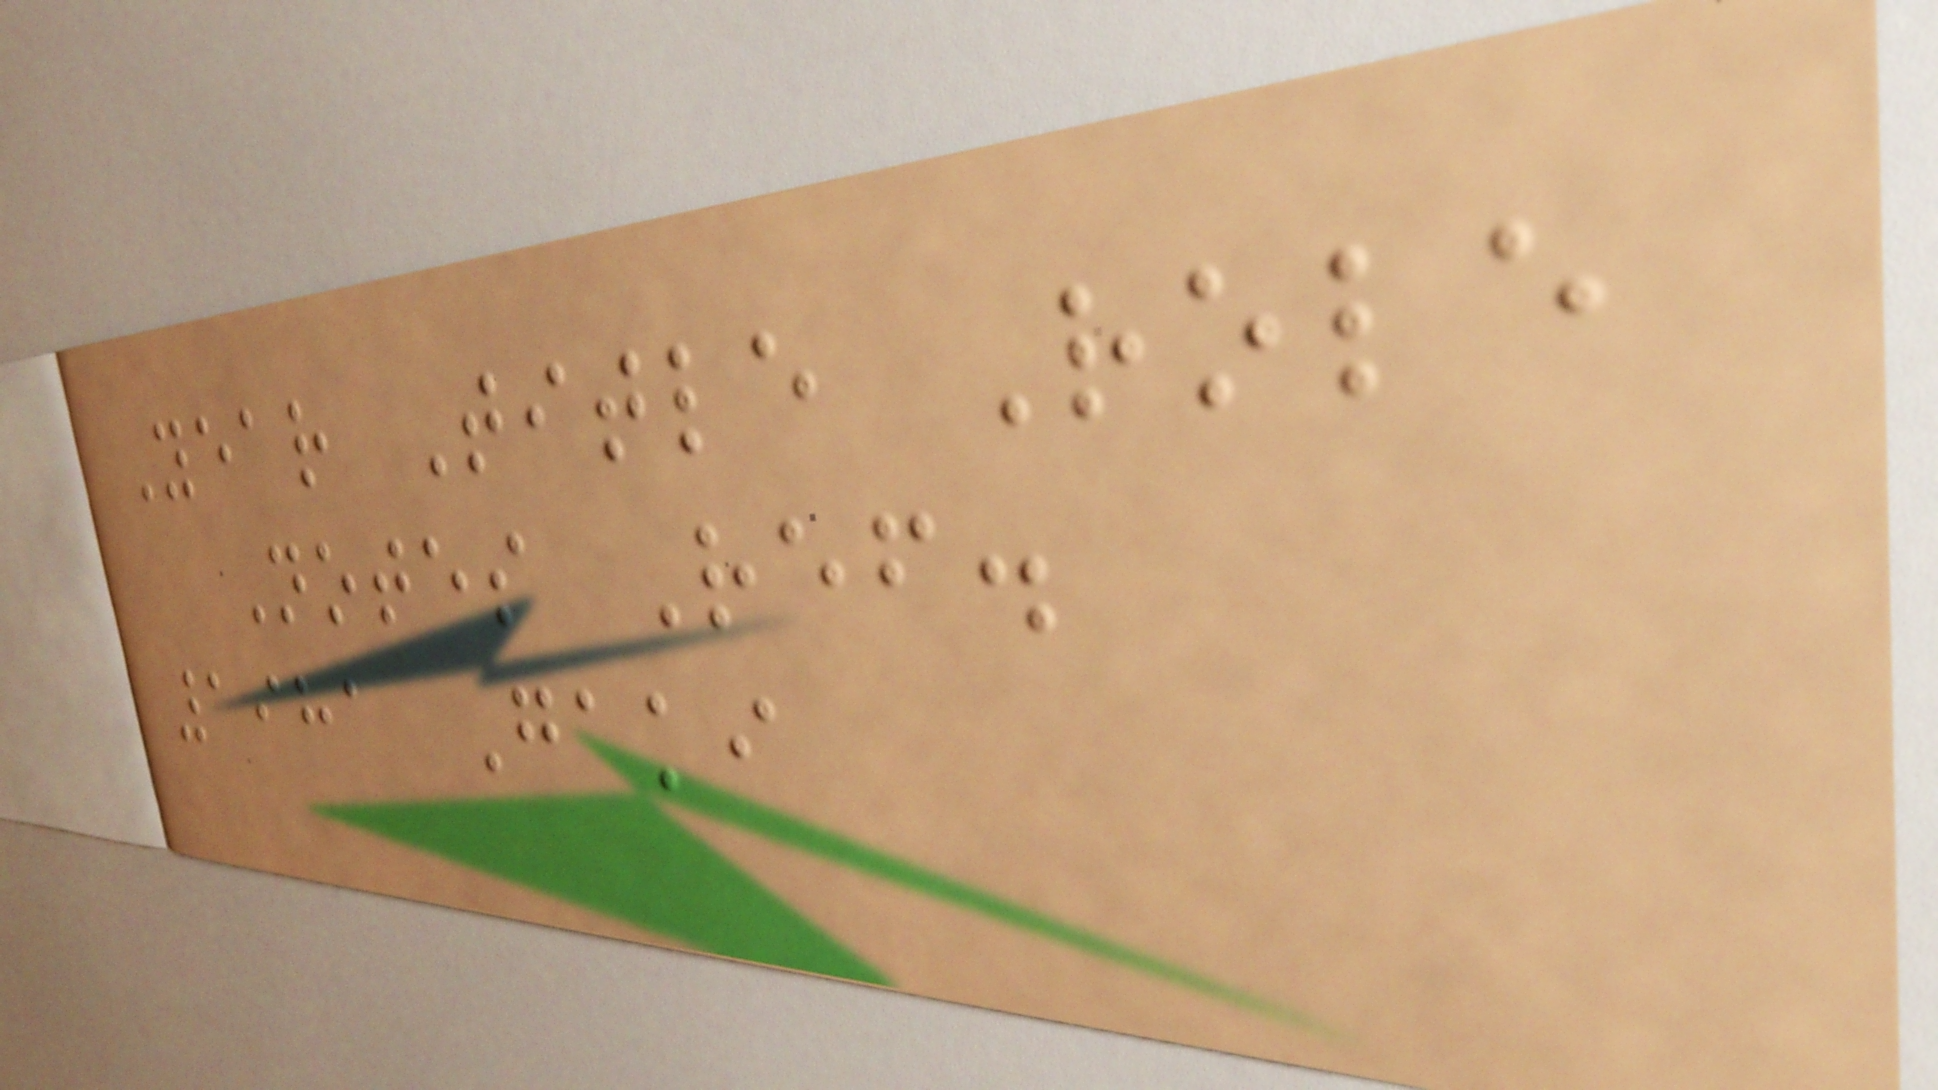Year Title Role
Notes Ref.
1981 Gaki
